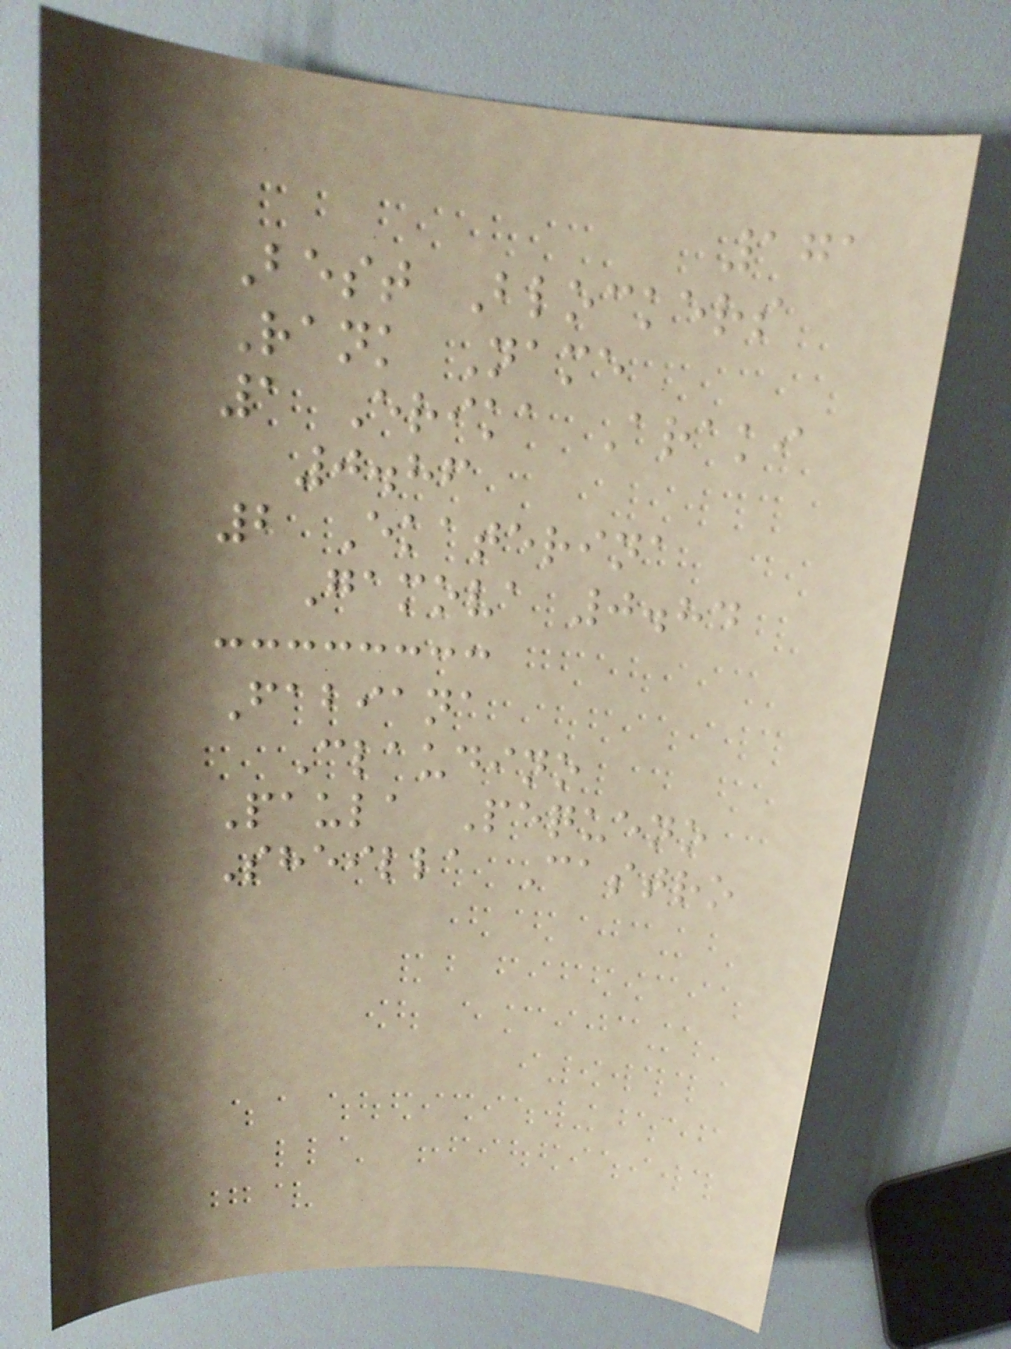171
Best Blockers
Rank Name
1 Erika Araki
0.86
2 Ekaterina
Gamova 0.84
Fabiana
Claudino
Paula Pequeno
Sheilla Castro
